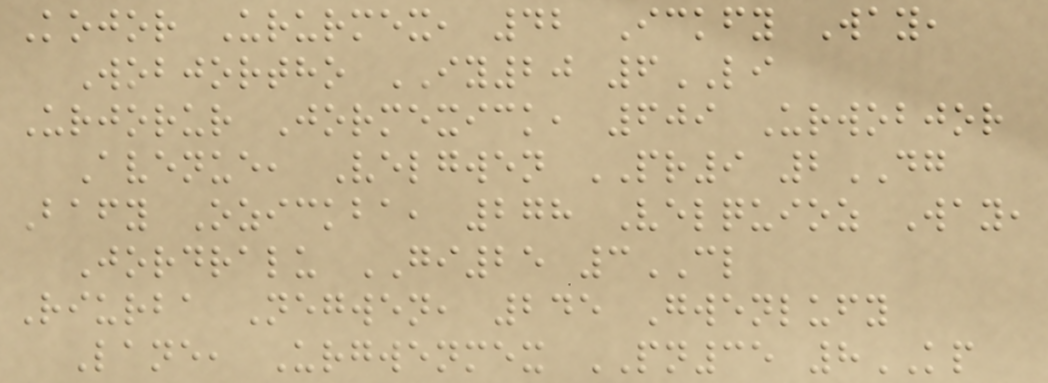Kojor Ururmex, 42 Ickfy Way,
Wobjortho IY20 6LI
Urjorur Jormexick, 609 Urwobjor
Avenue, Velgwen PR9 2DG
Bafy Ozickba, 278 Velquioz Way,
Jordralu GI25 3CL
Riurba Negwen, 245 Gwenlufy
Lane, Urgwenmex PN35 8KP
